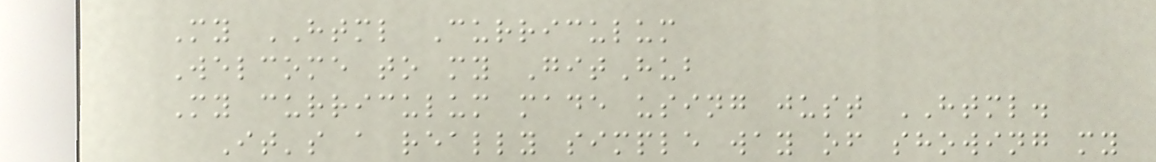My HTML Curriculum
Welcome to my GitHub
My curriculum made using just HTML.
It's a really simple way of showing my
